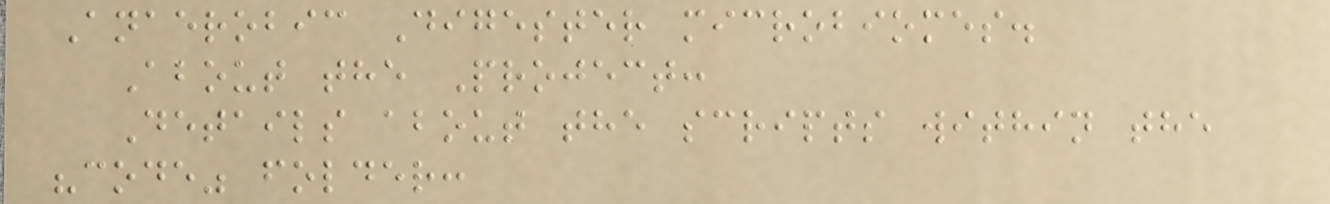Anaerobic Digester microbiomes.
About the Project:
Details about the scripts within the
"code" folder:
